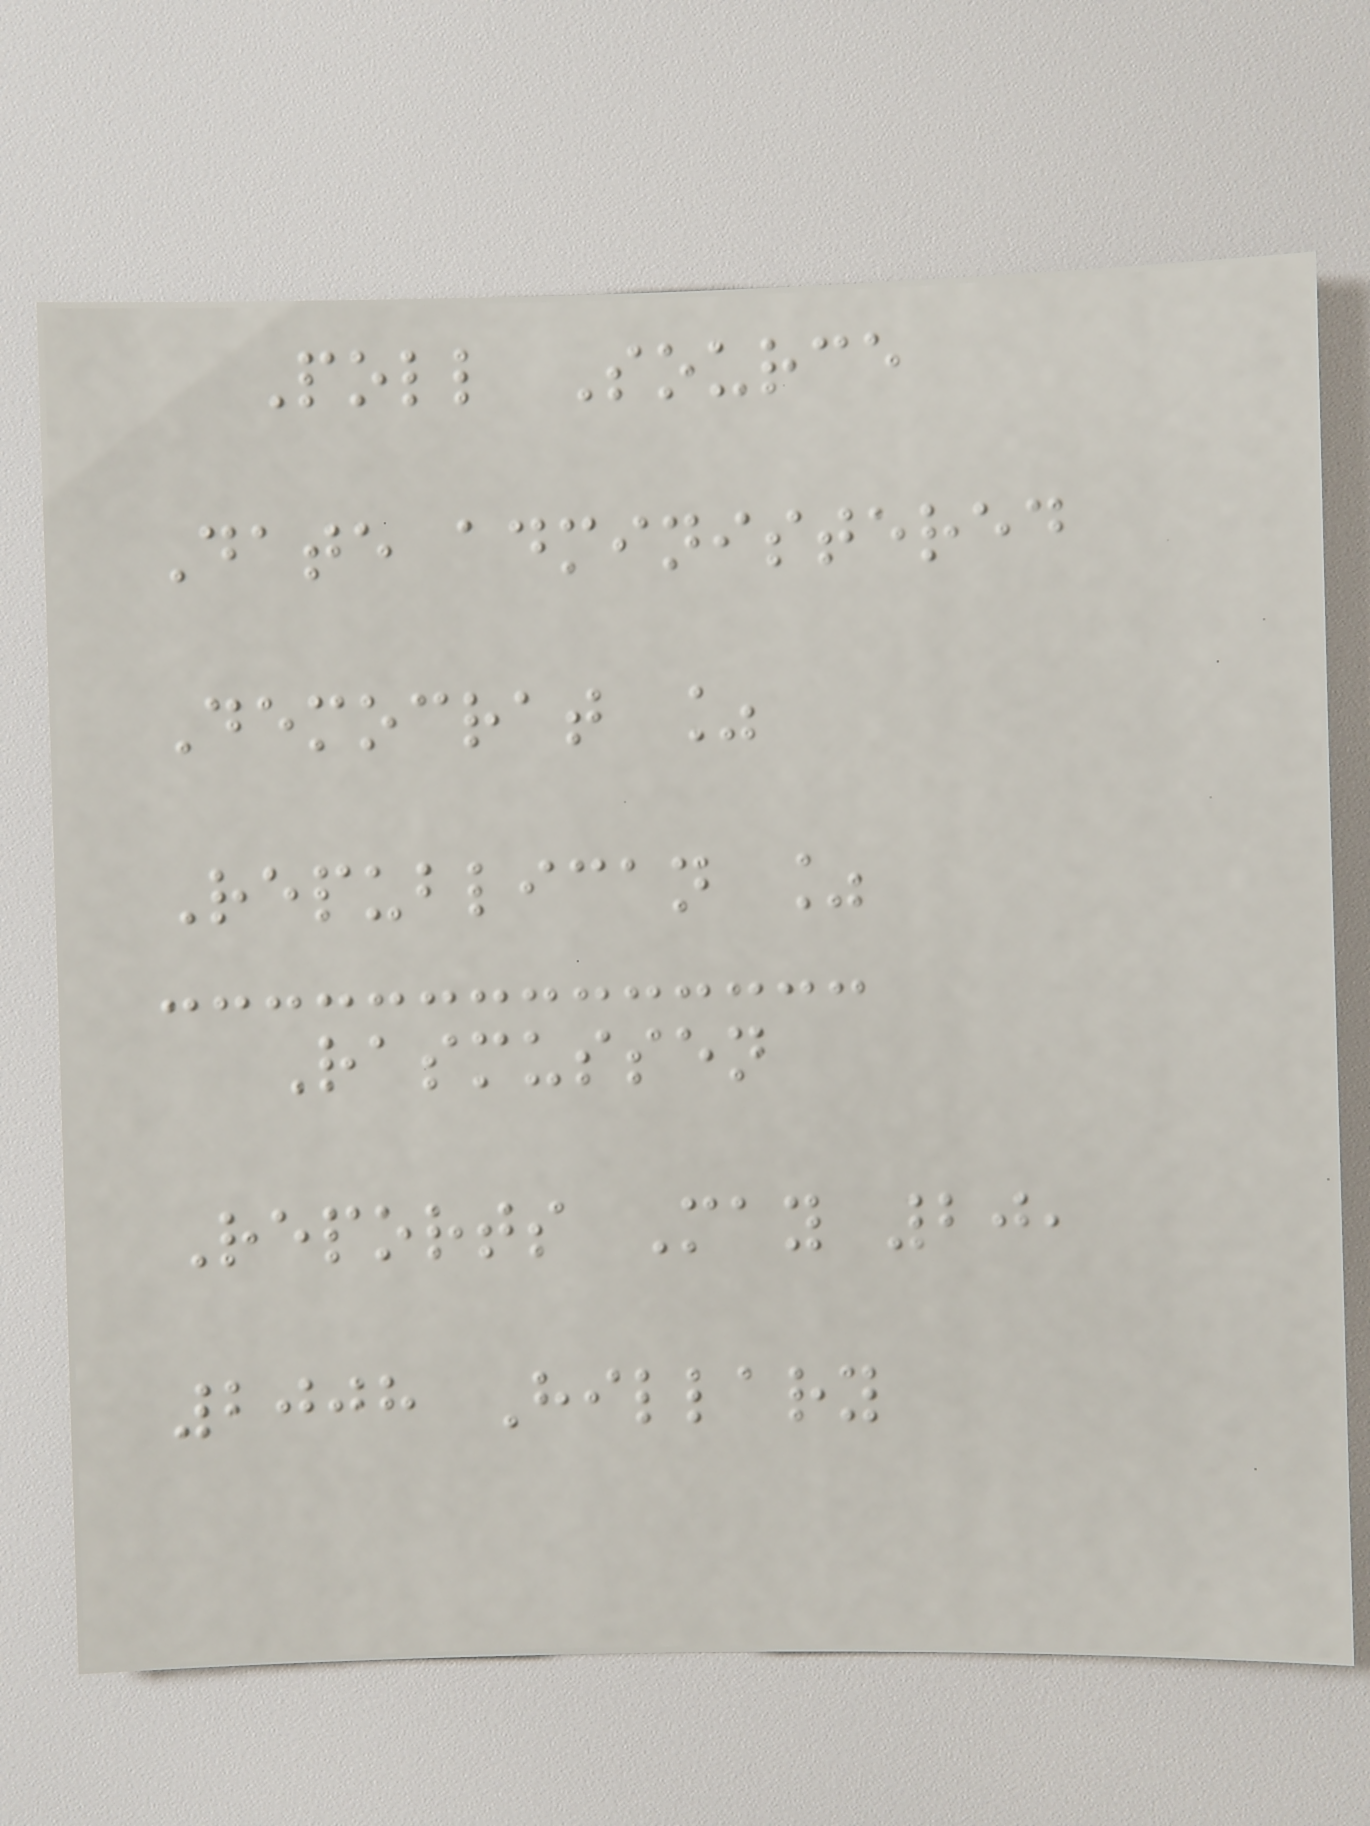Poll Source
Date administered
Democrat %
Republican %
Rasmussen
Reports May 20,
2008 Hillary
